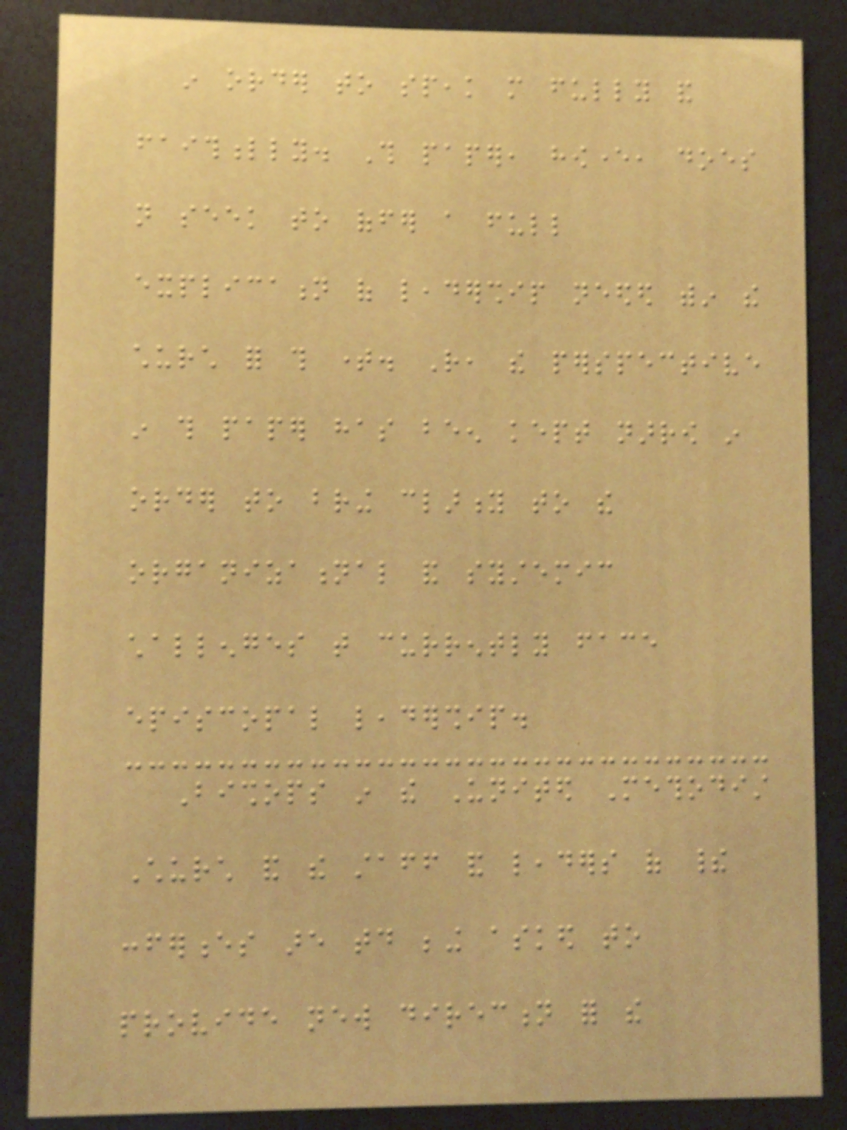in order to speak more fully and
faithfully. This paper, however, does
not seek to offer a full
explication of leadership needed within the
church for this time. Rather, the perspective
in this paper has been kept narrow in
order to bring clarity to the
organizational and systemic
challenges that currently face
episcopal leadership.
Bishops in the United Methodist
Church and the staff and leaders of their
conferences are today being asked to
provide new direction for the
